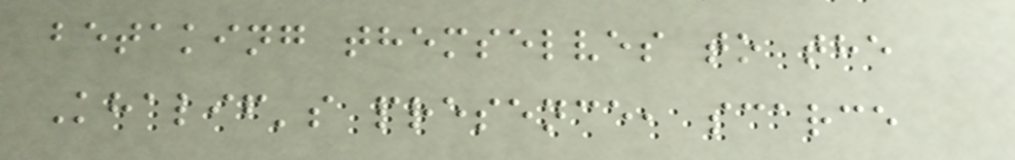betaking themselves to the
Khalif's presence, scarce
